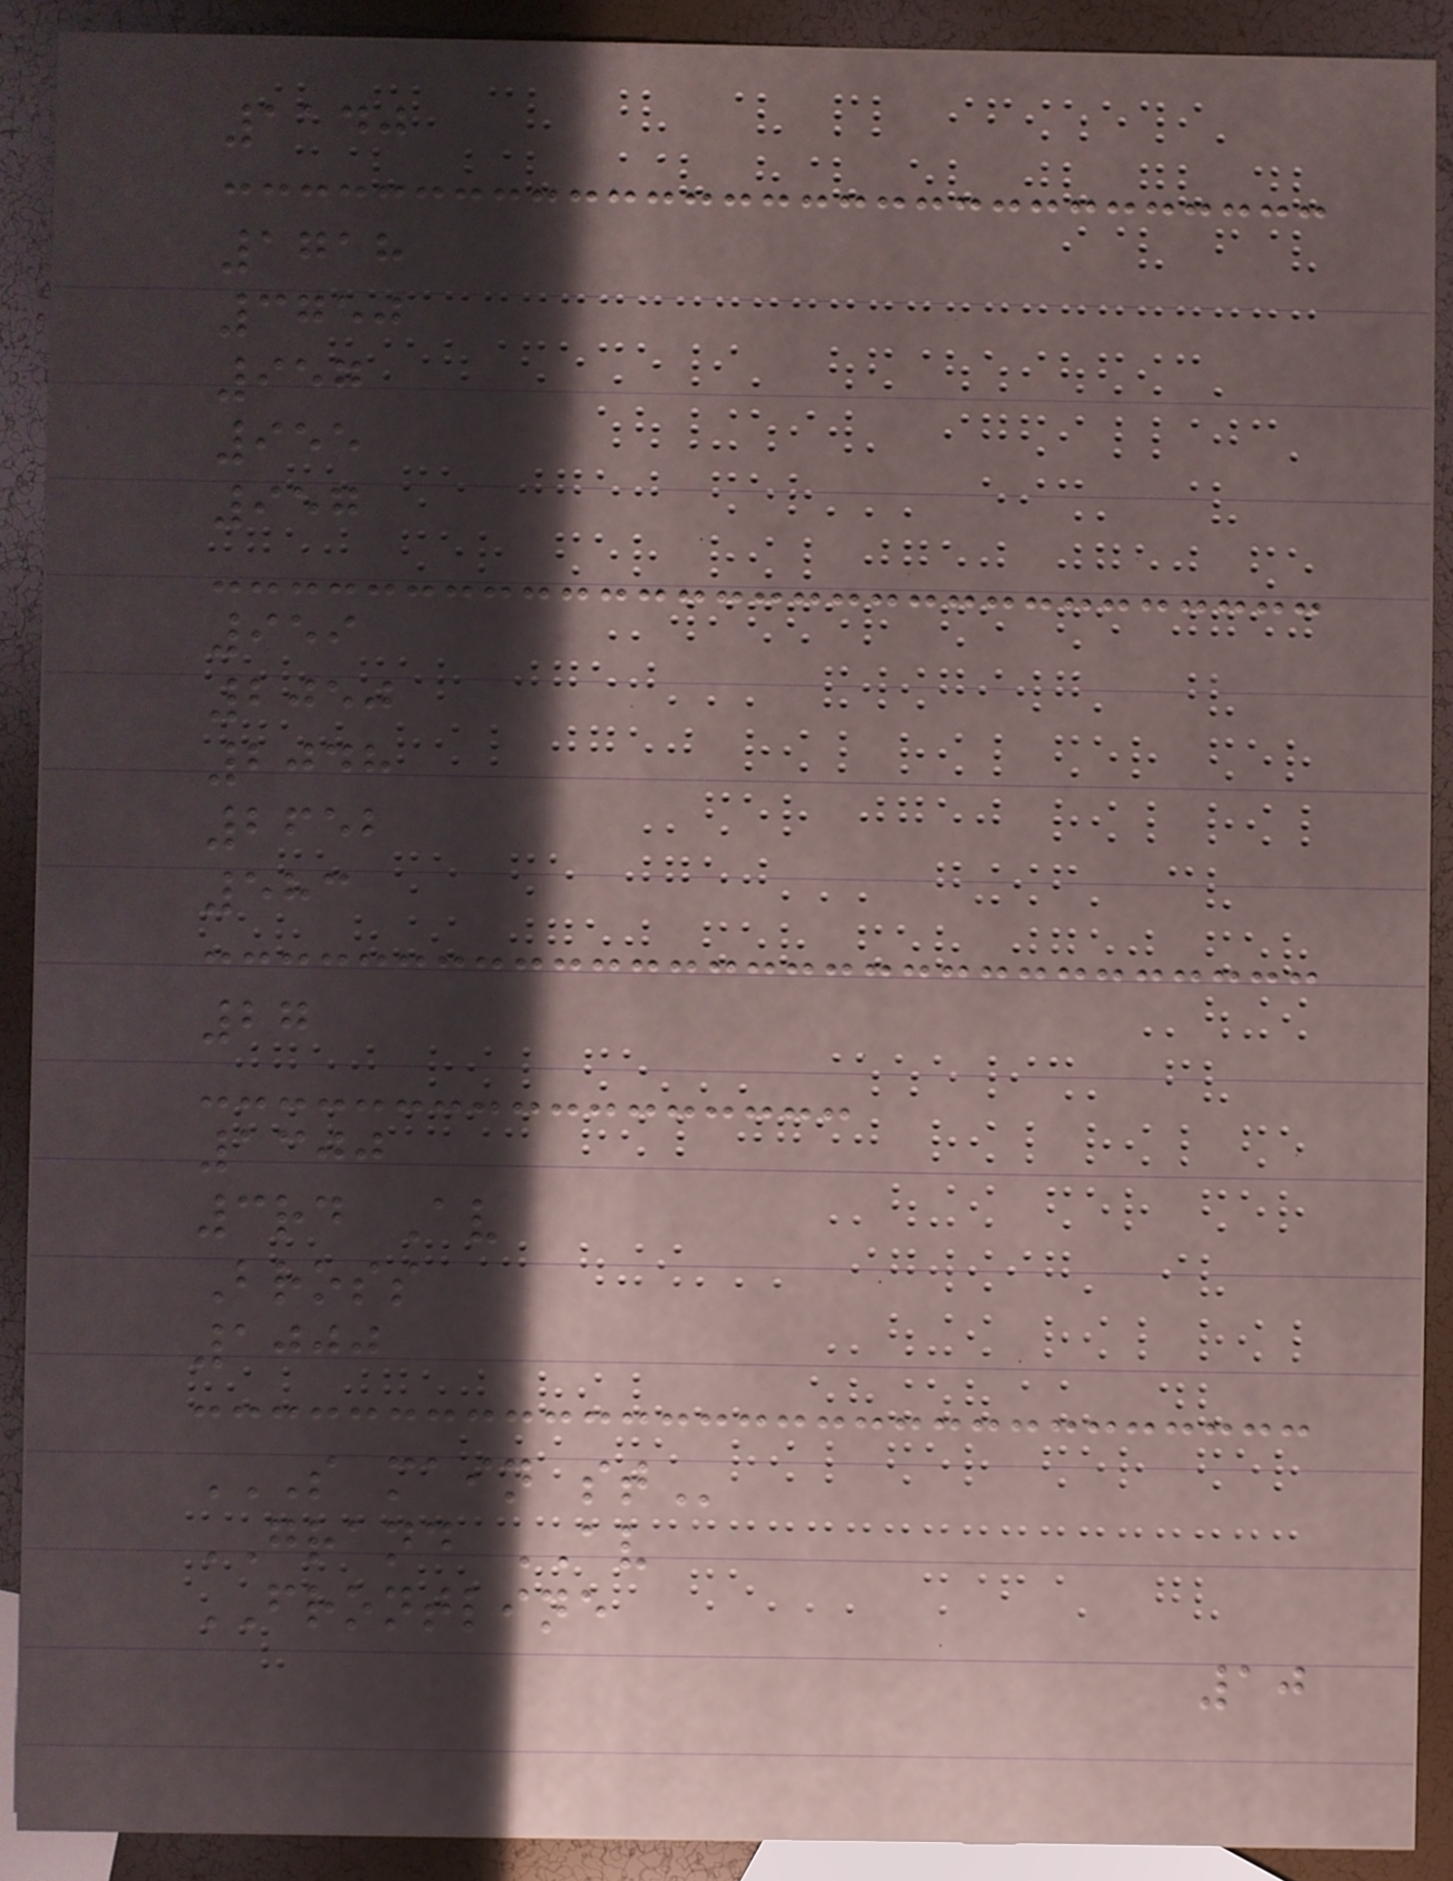1140
1718
3750
957
955
957
959
2050
2048
2652
583
27
1300
3rd Av
Bross
1000
S MAIN ST
GRAND AV
FRONTLINE
10
